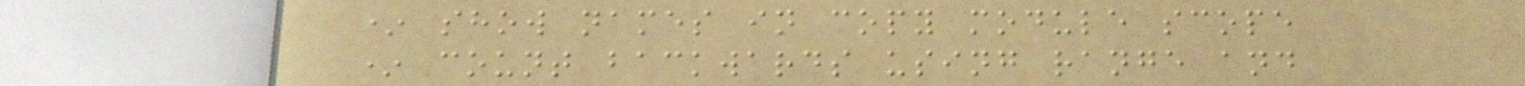* show names in copy module scope
* count backwards using range and
